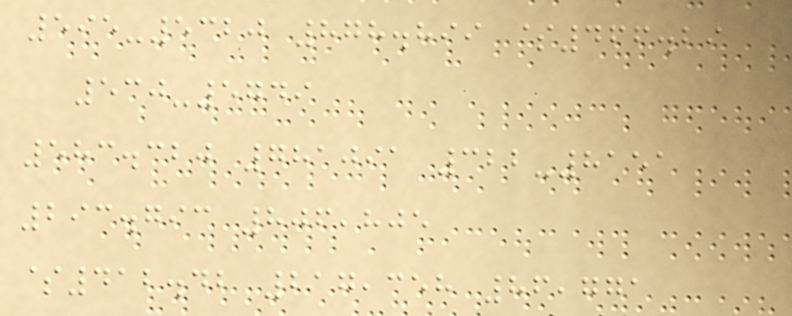595-5320 878.899 $466.29
530-5749
583.320 781091 322-8151
293.793 806,805
$412.42 217,358 86,771
